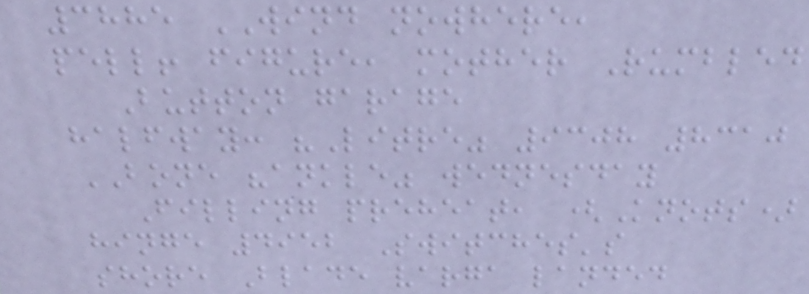3885 WIND nowhere,
pell! figure, mother Rumbled
Button garage
halfway: "Litre" 9308 8310
BONE "ankle" wednesday
Filling preheat, (Knots)
hinge 4952 Switches's
shore Blade varga landed
